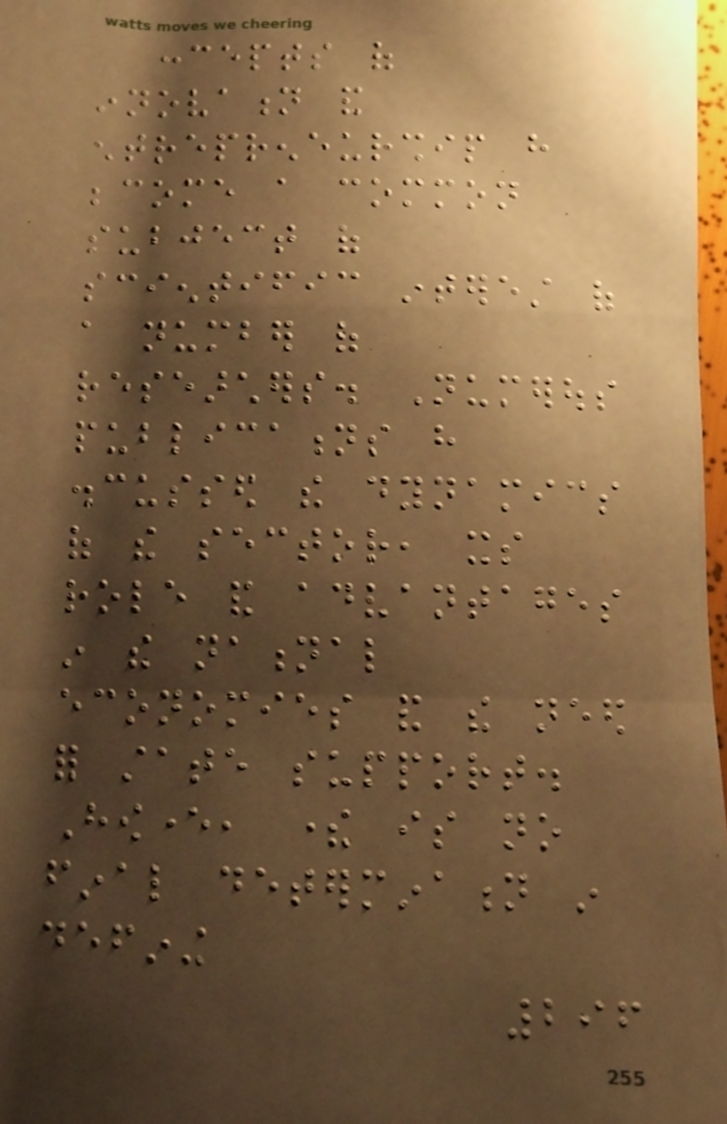concepts of
innovation and
entrepreneurship have
become a common
subject of
scientific interest of
a number of
researchers. Numerous
publications have
discussed the dynamics
of the sector, its
role and advantages
in the national
economies and the need
for state support.
However, there is no
final determination in
defining
296
